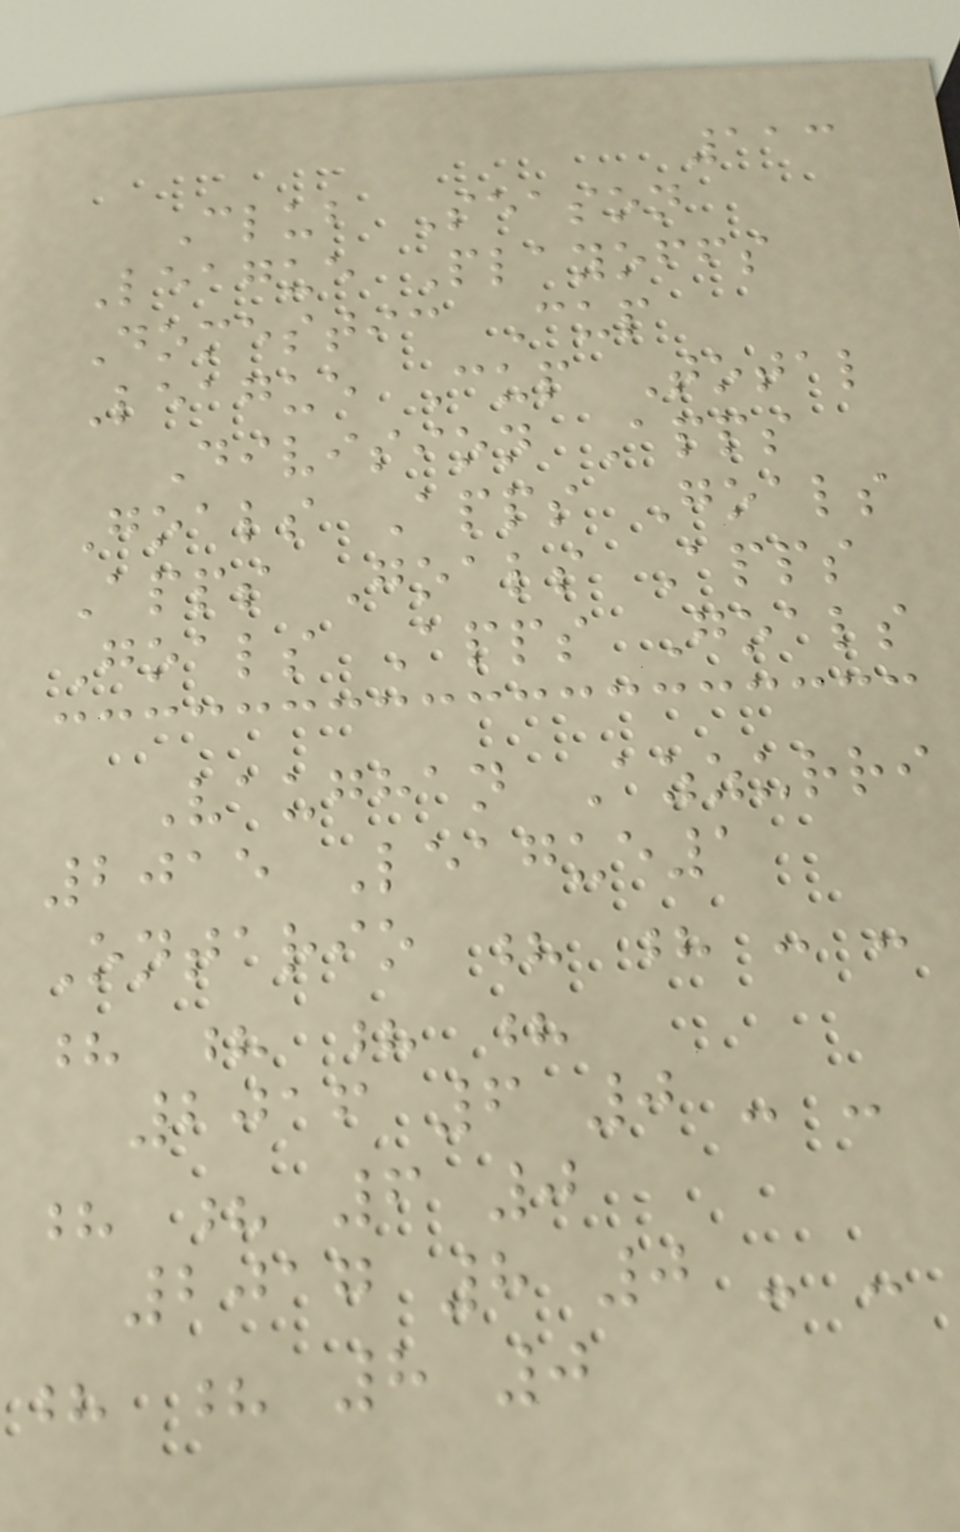113
Club Season
League Playoffs
Domestic Cup
League Cup Total
Division Apps
Goals Apps Goals
Apps Goals Apps
Goals Apps Goals
Vaughan Azzurri
2015 League1
Ontario ? ? - -
? ? ? ?
2016 6 0 - -
? ? 6 0
2017 8 0 - -
? ? 8 0
